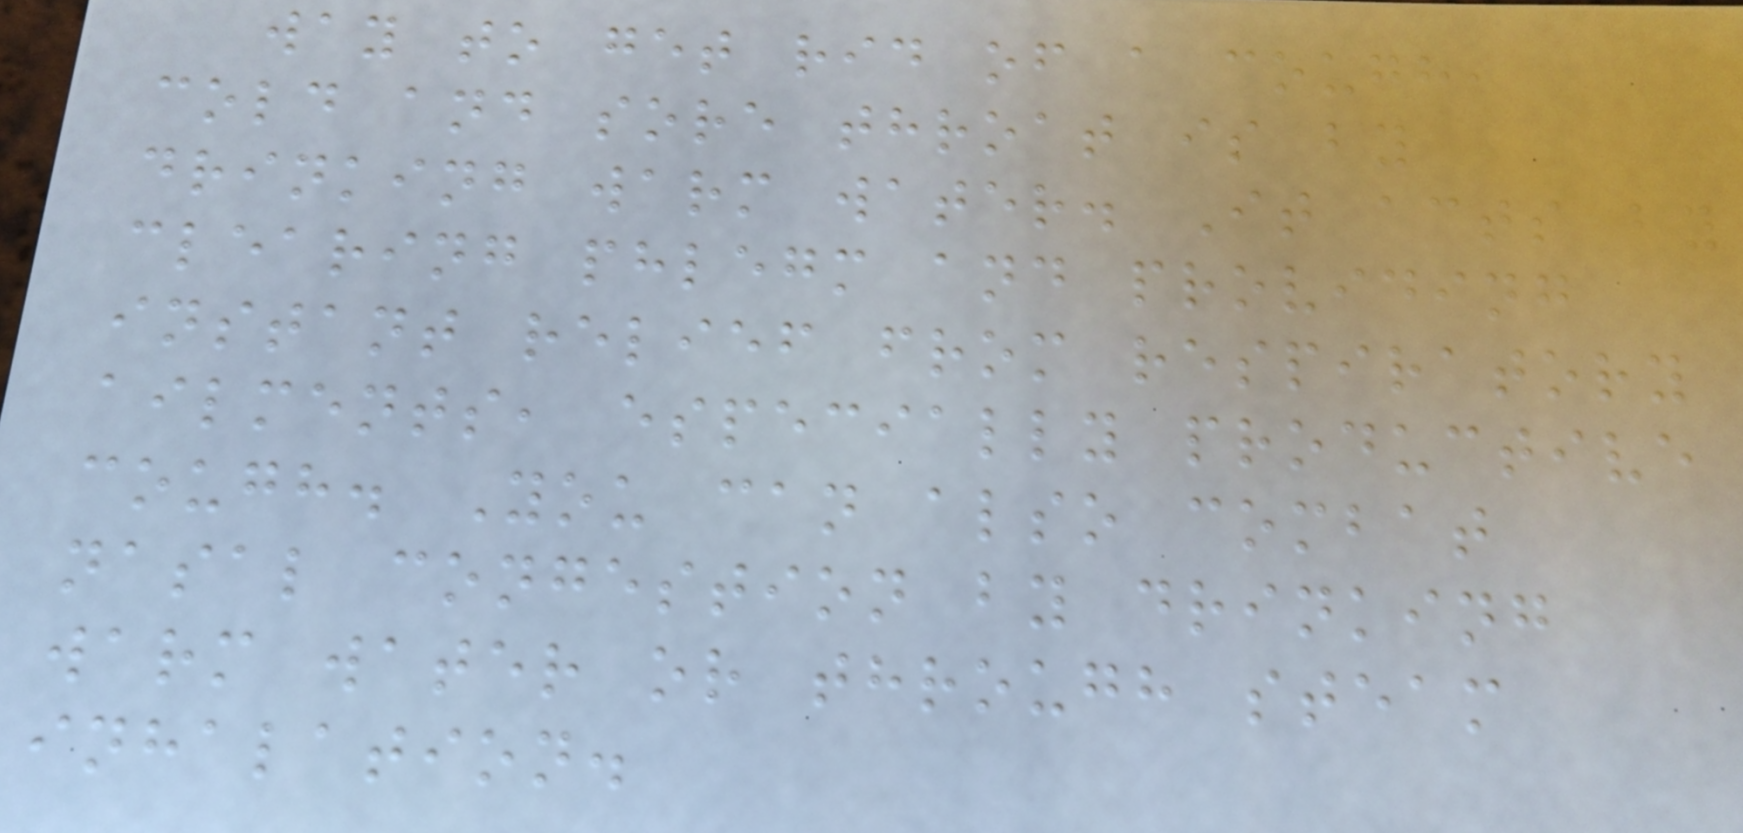way to get rid of a cough,
cold and sore throat is by
drinking warm water. It acts by
clearing phlegm and providing
instant relief from respiratory
ailments, especially productive
cough. You can also combat
nasal congestion by drinking
warm water or through steam
inhalation.
